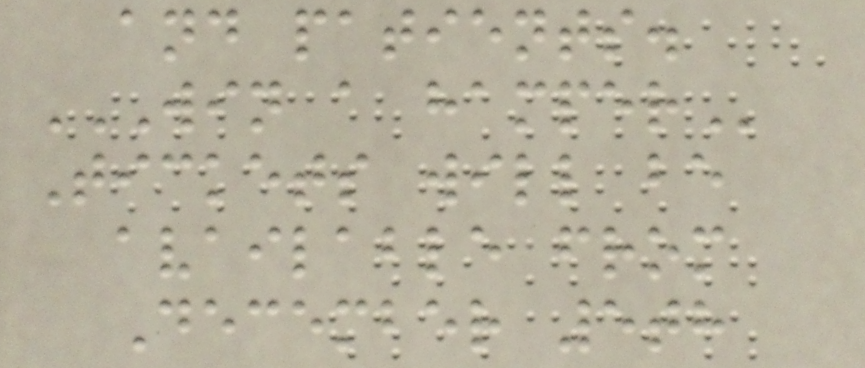and patients.
WIN A HAMPER
Tickets will be
available from
December 5th
